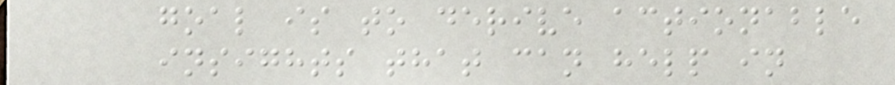goal is to derive actionable
insights that can help in
